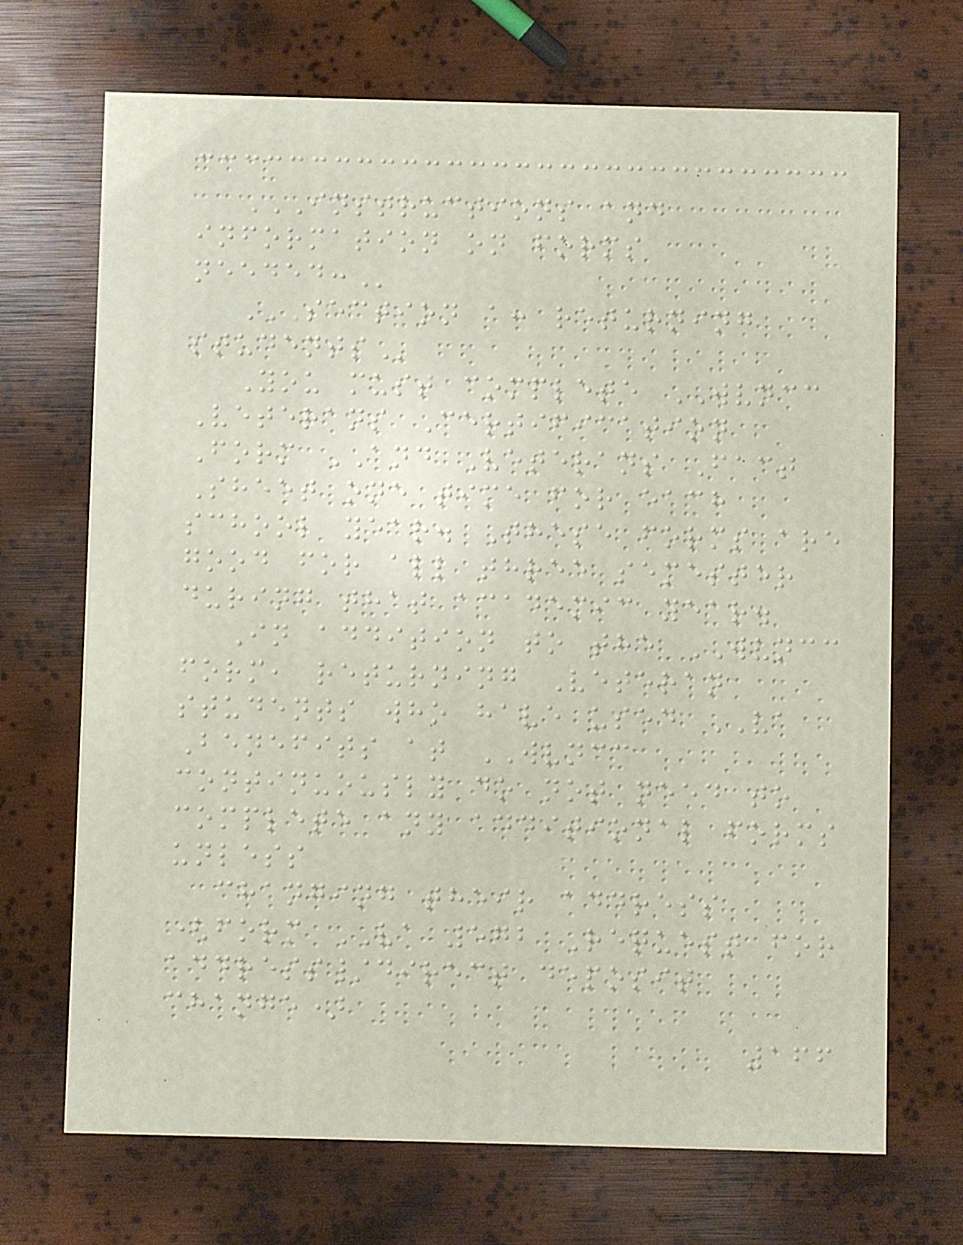INSTRUCTIONS AND
INFORMATION ON FORMS
NEEDED:
SECTION A: RETURNING
STUDENTS
You must complete WVNCC
Veterans Certification
Form AND Veterans Fact
Sheet one time for each
school year. These forms are
good for all three semester
during that academic year.
In addition to the WVNCC
form, returning Veteran
students who have used VA
Benefits at WVNCC
continuously do not need to
complete any additional forms
unless
changing their address
(form VA 572 Request for
address/direct deposit
change)
166
